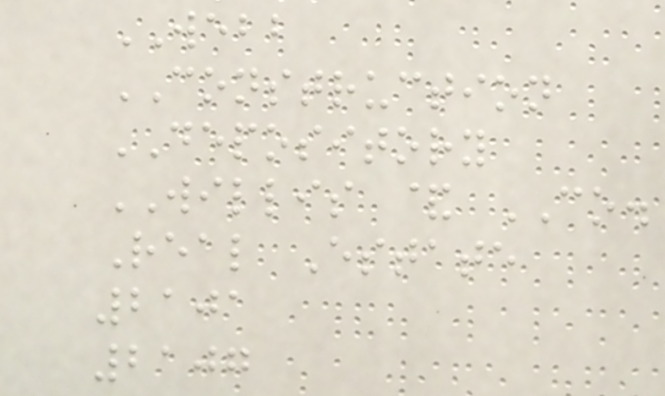WEBB
CONSTRUCTION
DEPOSITORY
WILLIS & CO.
Real Estate
2101
2107
